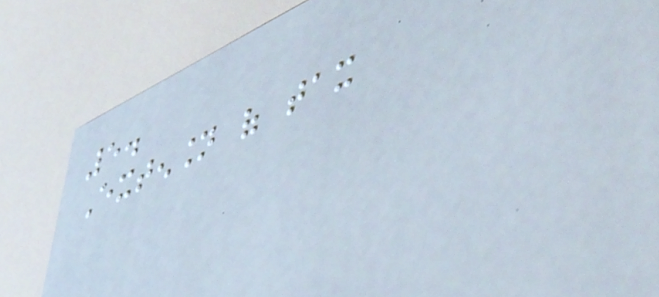5.
Extension of tax
